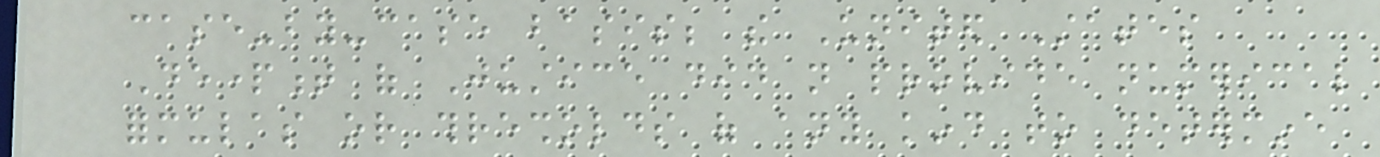case-by-case basis; the United States
Department of Justice did not provide numerical
formulas or thresholds of any kind to determine
